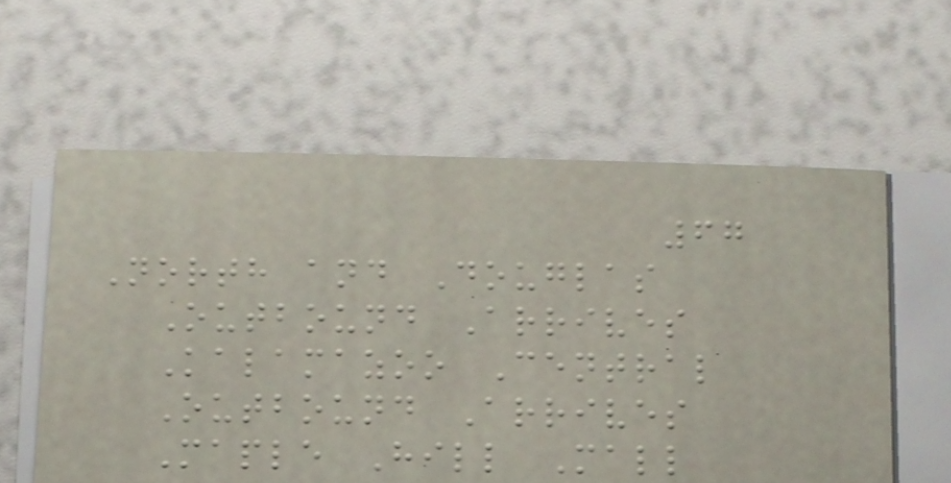67
North and Douglas
Outbound Arrives
Kalamazoo Central
Outbound Arrives
Maple Hill Mall
